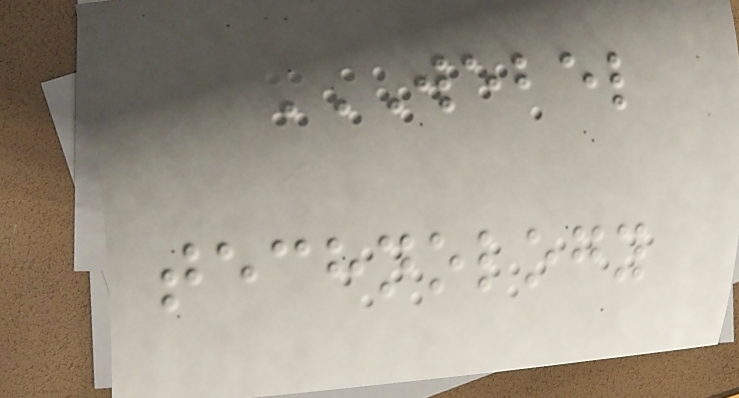WEBEL
TECHNOLOGY
